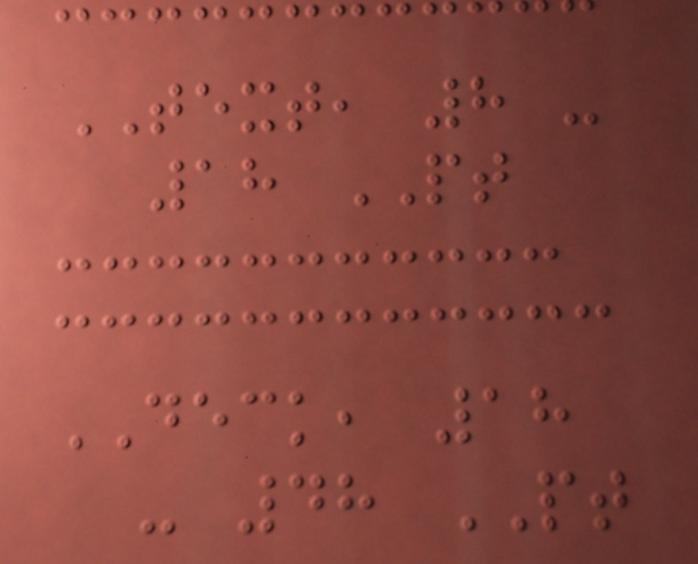TEXT, 8 -
18 PT
DECK, 18
- 48 PT
